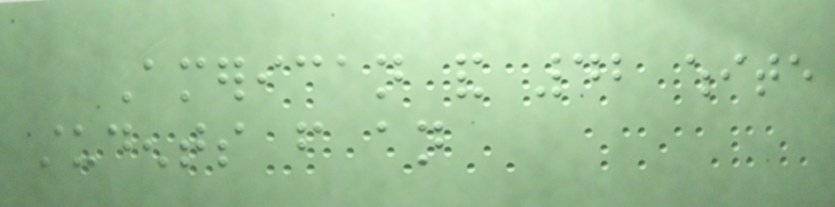American and 42 white
students from an
